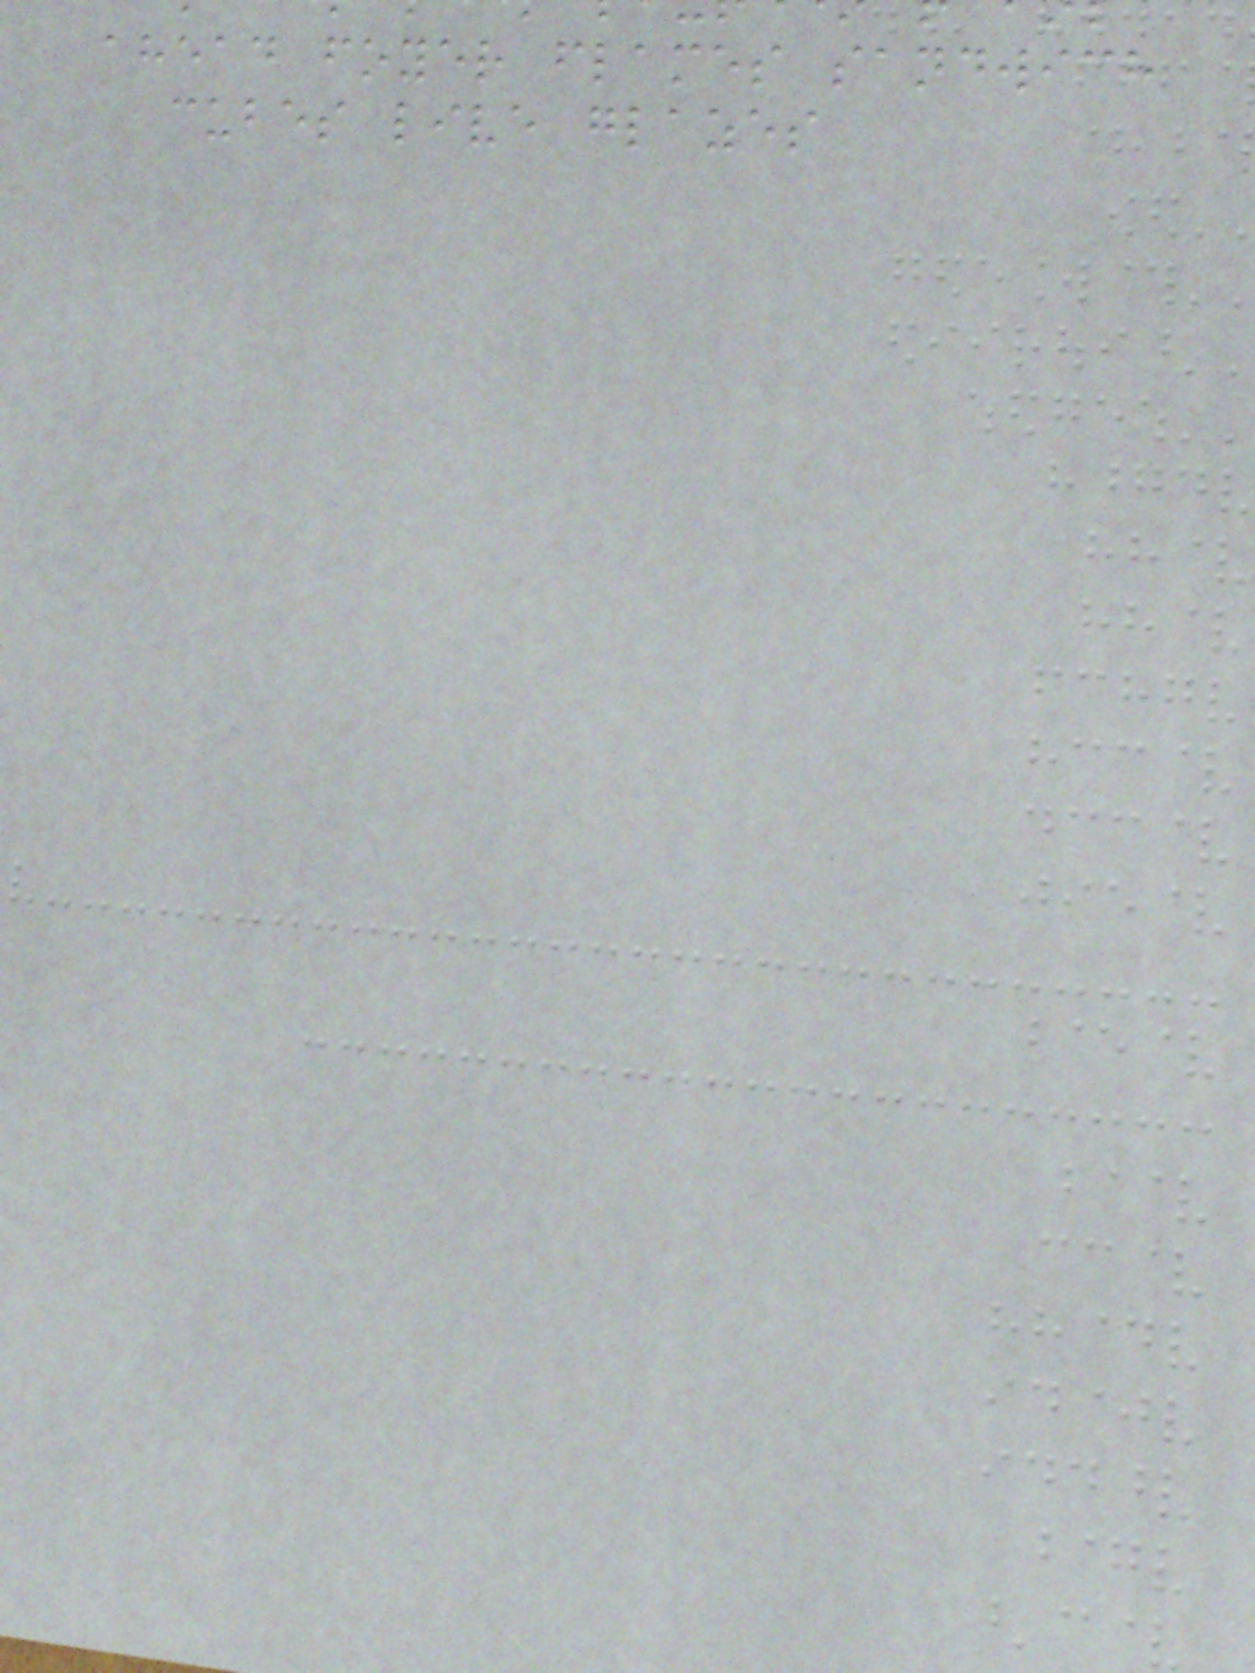ahead foyer flames sandwich
cubes live glazes
